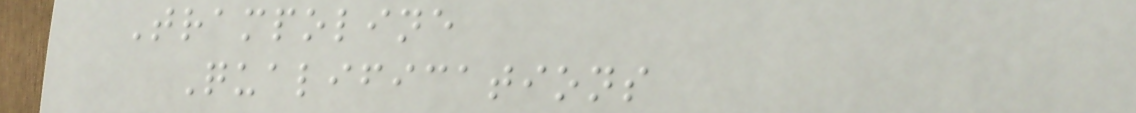Trampoline
Qualifications
